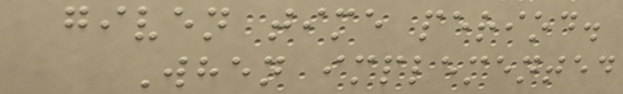given time period.
When implemented
